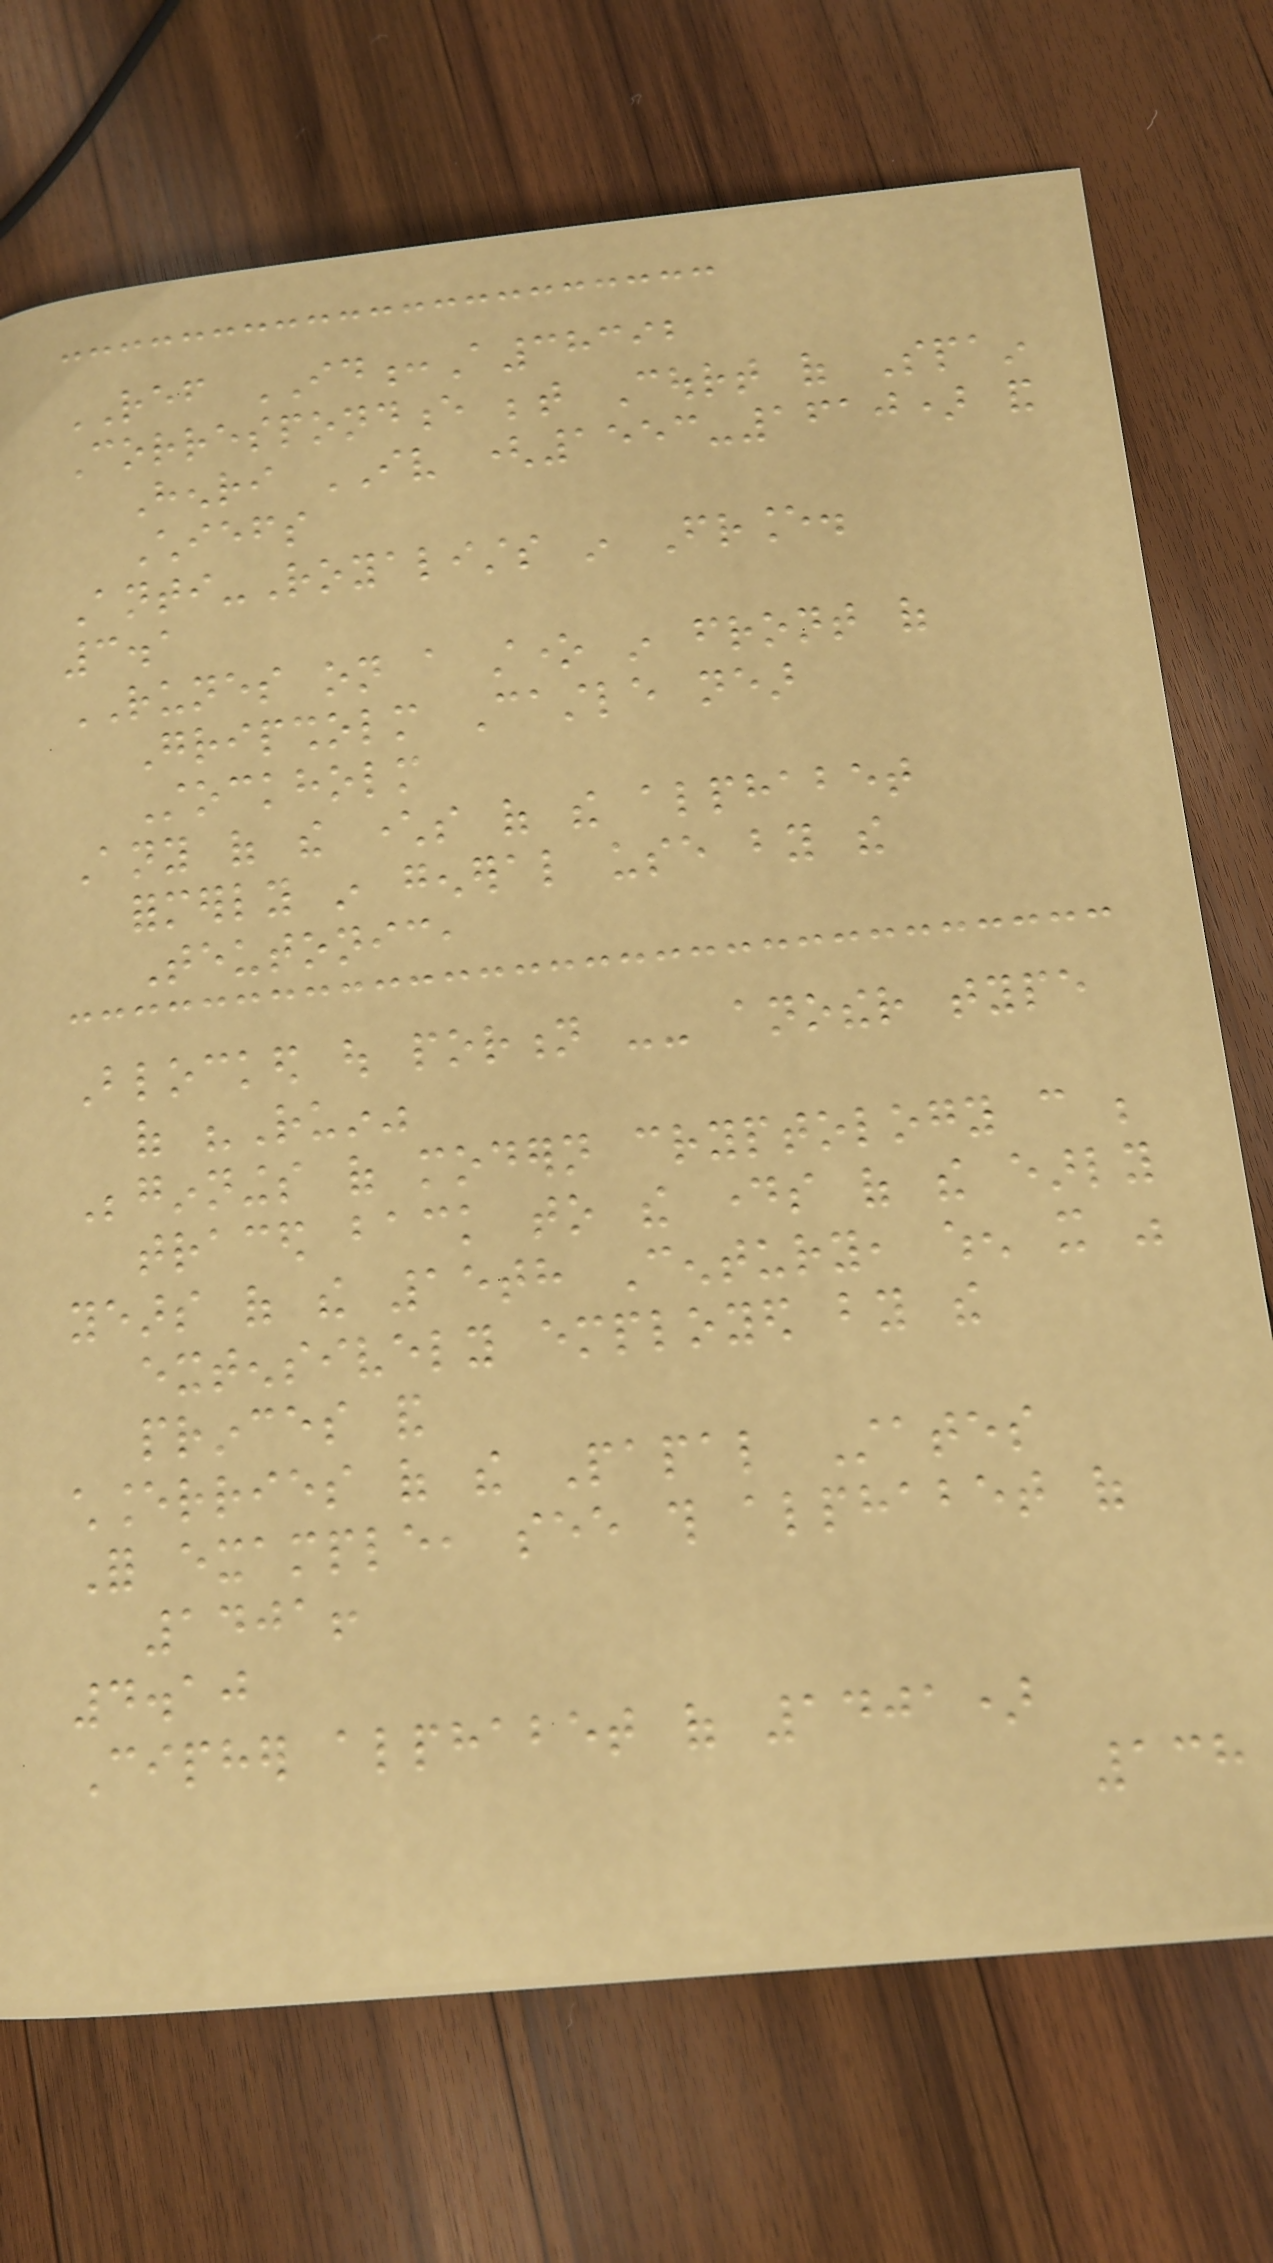REF ID:A38392
Correspondence between Court of Spain
Henri IV (1553-1610) and
Chiefs
Anti-Royalists in France.
3.1
RUNES on a stone in front of
Gripsholm Castle near
Stockholm
Any of the characters of the alphabet
formerly in general use by the
Teutonic,
Blocked out portion -- another type
of "Ruin"
Beginnings of modern cryptology can be
traced back to the days of the early
years of the 15th Century, when it was
extensively employed by the
princes and
chancerries of the Papal States
For example, see this alphabet of
1401!
4.10
Cipher alphabet of 1401)
138
